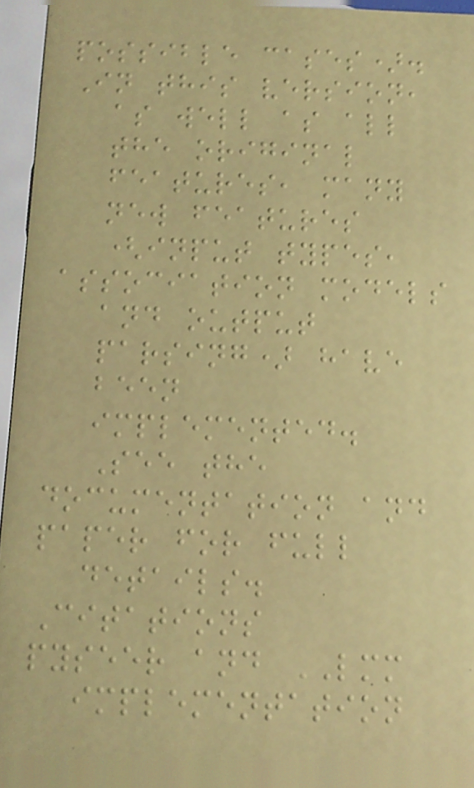possible cases).
In this version,
as well as all
the original
features, many
new features
(input types,
association models
and output
parsing) have
been
implemented.
See the
documentation and
paper for full
details.
Citations
pyseer and LMM
implementation
